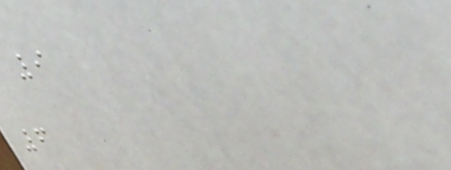9
6
